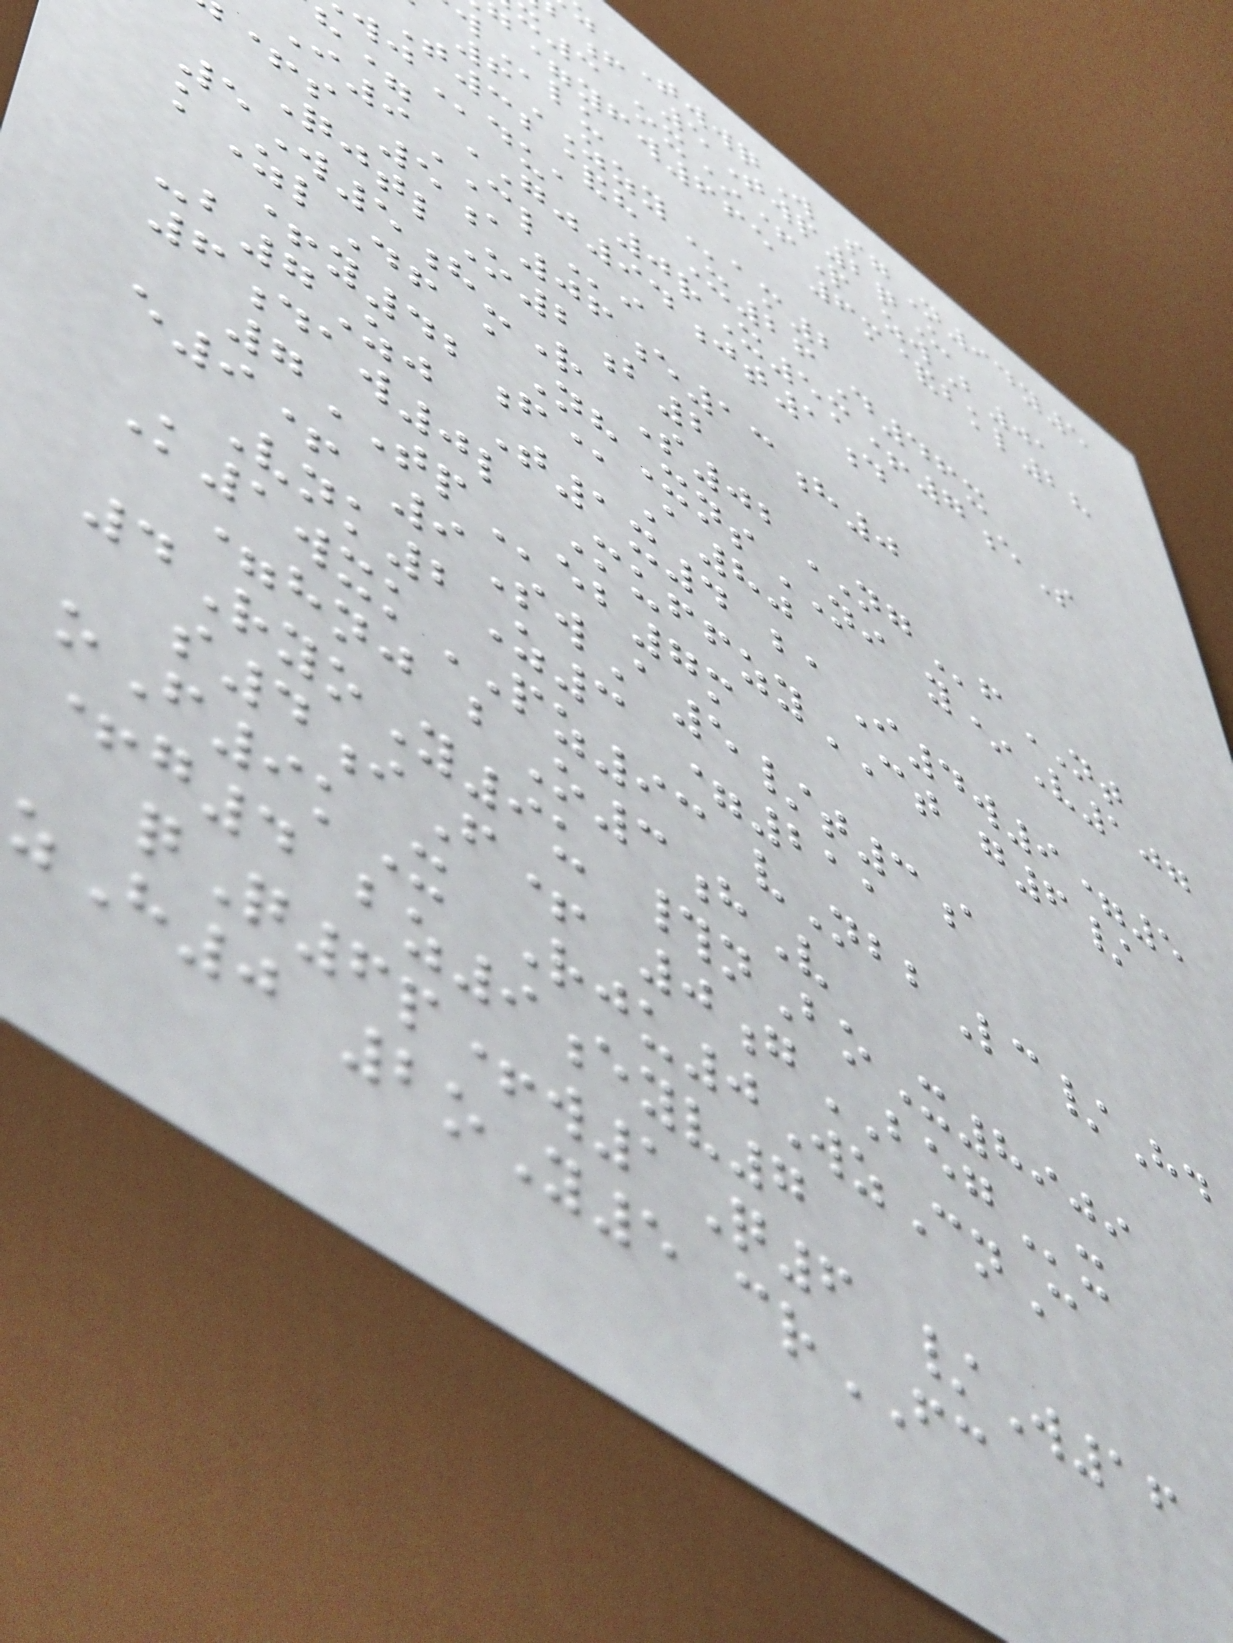TwwqW sgN94y5
f 5Twp2qU
3 ox*+P zwB01
=yfw665 6m&bkl28
6ZZYam2
T32&h X26D46x
dua 0rX5m+7eS
h= GJ94jt1d
I9CLi
+s 5a06e13h0
QjtlO2b2
5W5h-R S02NGfNT
kZlDf aNhXnsNI y*V107
+y42f@A80
-b7Zj T1x4 baI4w9=5
6daw0l MuffzyCT g6/
7TPeb7m
e9+ 9SwA5/t3a
Vnk2Z3 =211
K1wxkPZ93 vNbbLc/Hd
=hnj bO3hV
4RyoY9u #nBoX8909
s4iF+ 0gBEGx
oF9kX Rju0WzCnC
+g4 bz9eyv7
qQ6p+w1Q6 /W16
zH0 2oY5 crFC
